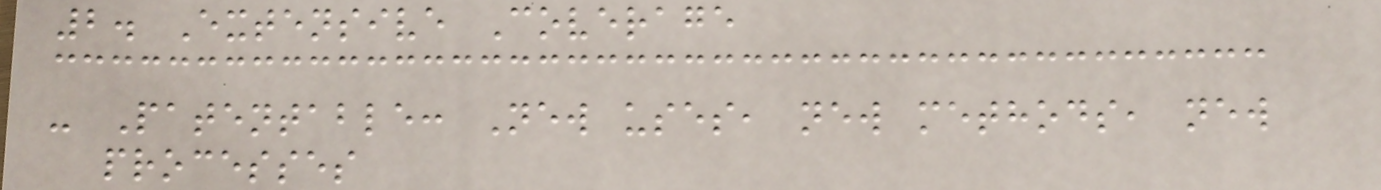2. Extensive Coverage
- Patentable: New uses, new methods, new
processes
